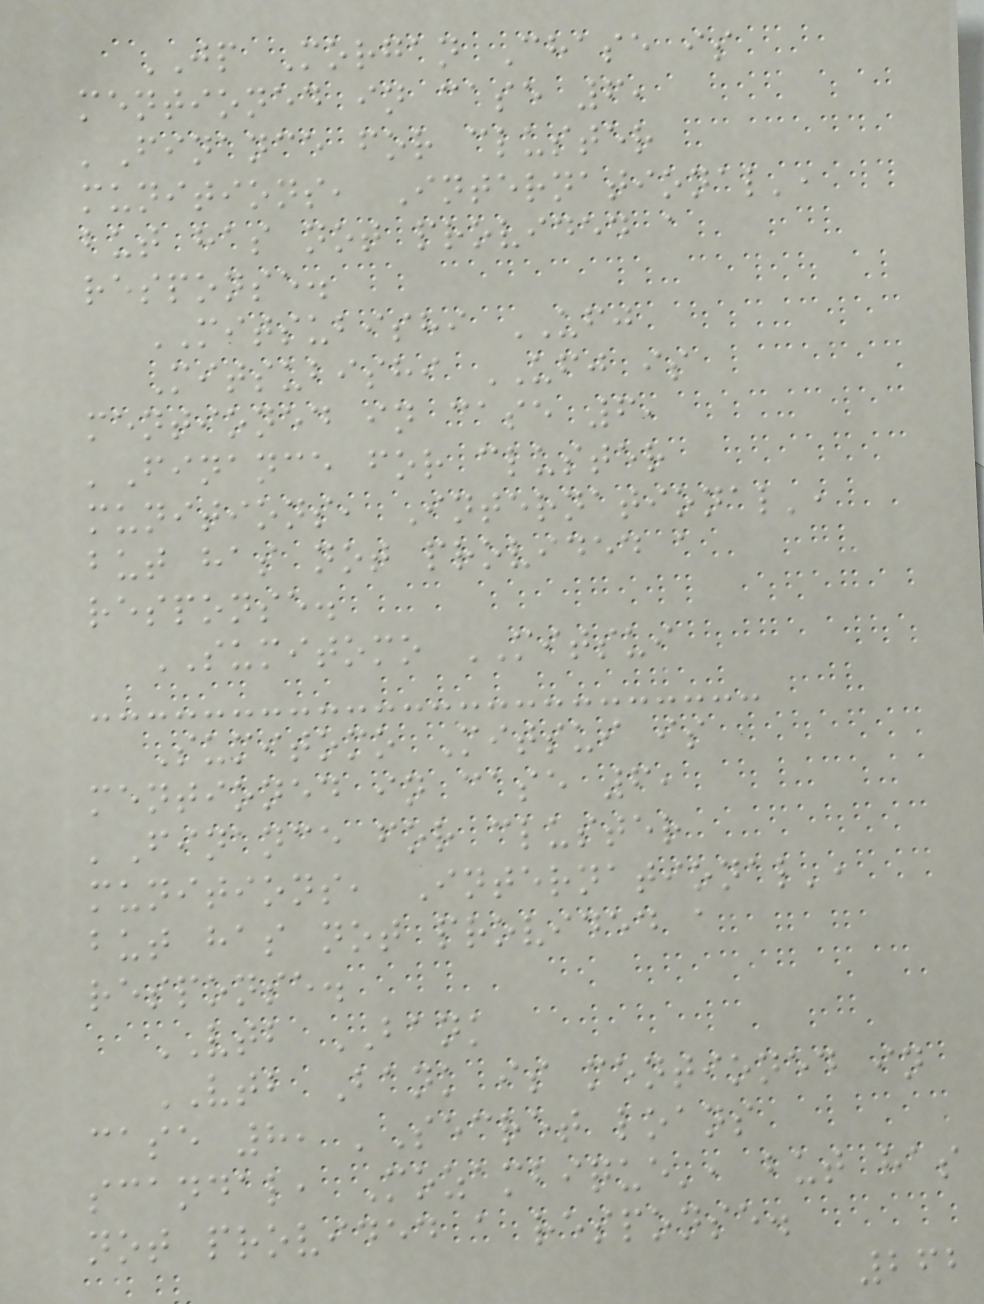JP Morgan Chase is
mentioned in case 6,
'Finance for cluster
munitions, International',
but has not provided a
response.
MITSUBISHI UFJ
Mitsubishi UFJ is
mentioned in case 6,
'Finance for cluster
munitions, International',
but has not provided a
response.
SUMITOMO MITSUI
Sumitomo Mitsui is
mentioned in case 6,
'Finance for cluster
munitions, International',
but has not provided a
response.
VTB BANK
VTB Bank is mentioned in
case 8, 'Secret loans
scandal, Mozambique', but has
not provided a response.
262
